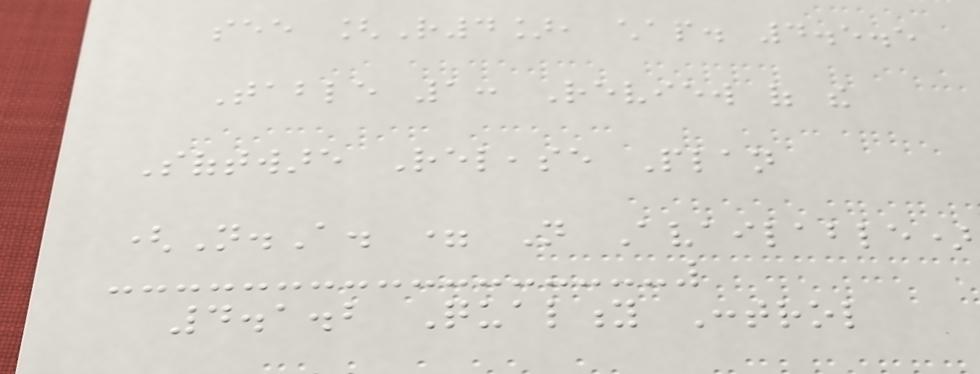see [R4], chap. 4.5.5
Table 1: Review of the
Software Release Plan
(N.A. = Not Available)
4.1.2 Quality Control
